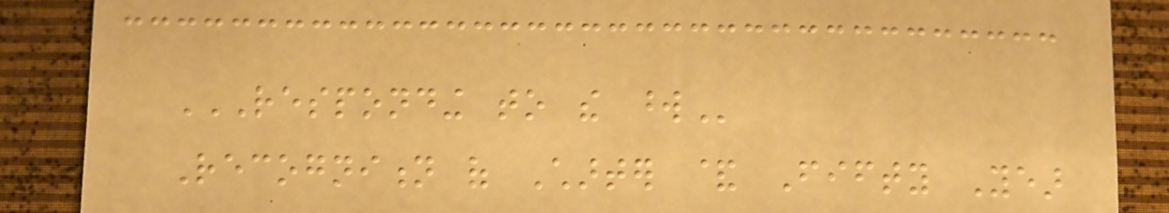RESPONDING TO THE WORD
Recognition of Charter & Fifty Year
